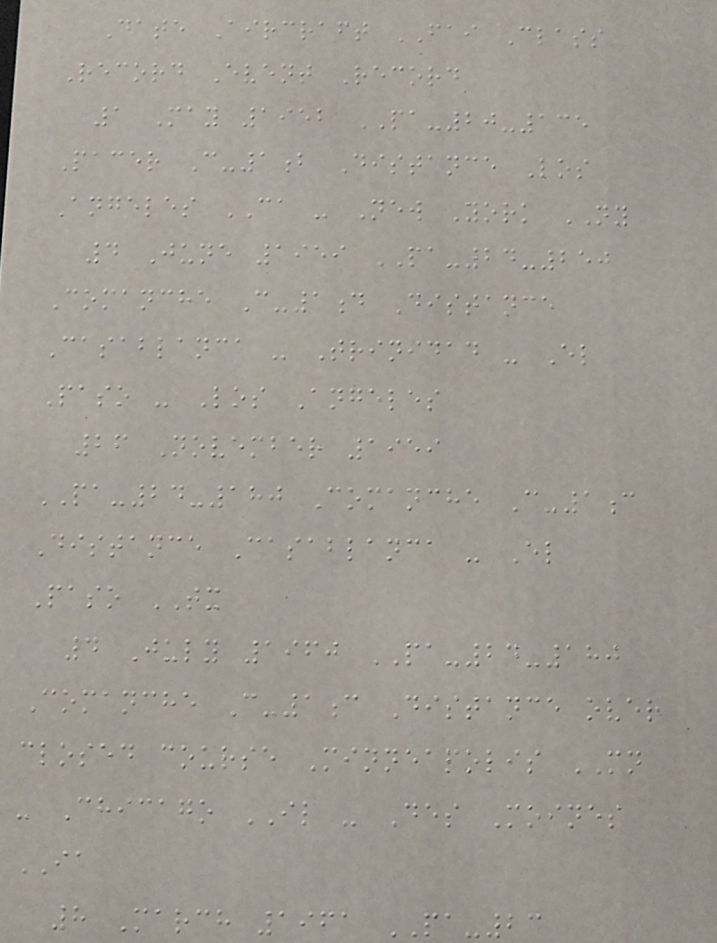Date Aircraft FAI Class
Record Event Record
1 May 1952 PA-20-135
Pacer C-1b Distance Los
Angeles CA - New York NY
4 June 1959 PA-24-250
Comanche C-1d Distance
Casablanca - Trinidad - El
Paso - Los Angeles
26 November 1959
PA-24-180 Comanche C-1c
Distance Casablanca - El
Paso TX
4 July 1960 PA-24-180
Comanche C-1c Distance over
closed course Minneapolis MN
- Chicago IL - Des Moines
IA
8 March 1961 PA-23
